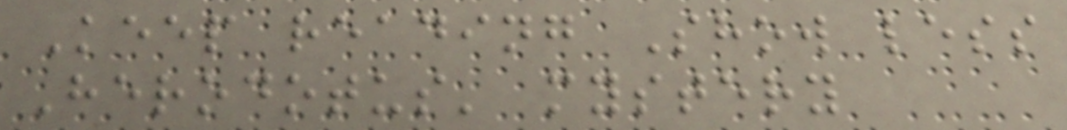Keep reading Show less
Herodotus' mystery
